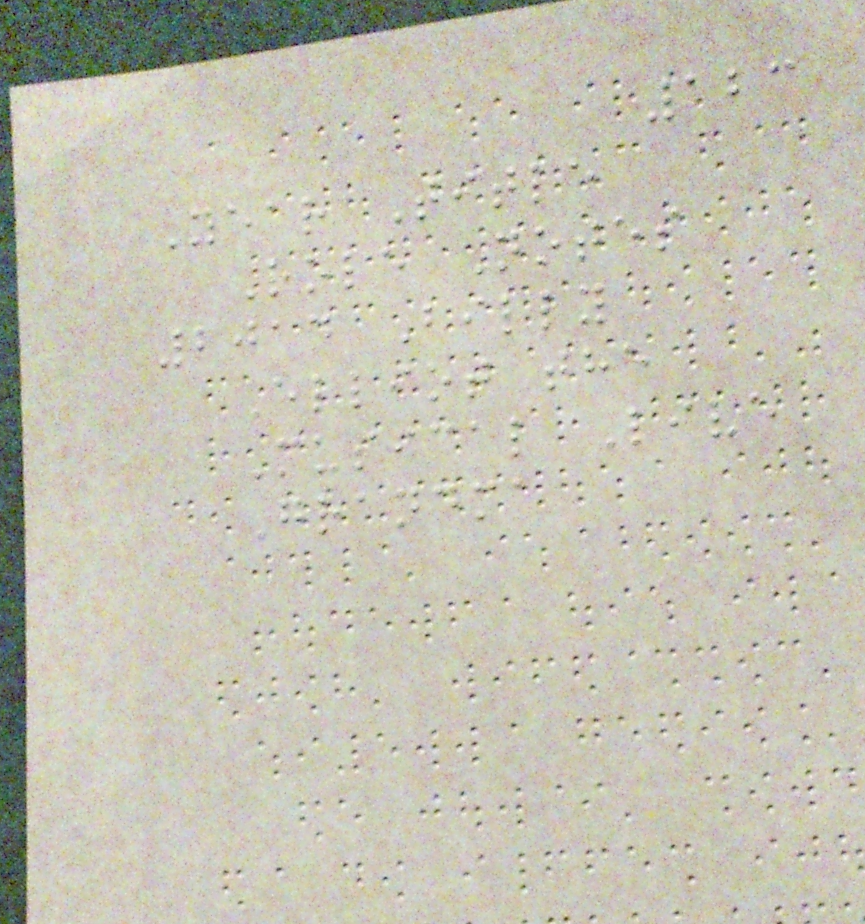123
Year Title
Role Notes
2014 Billy
Elliot the
Musical Live
Grandma
